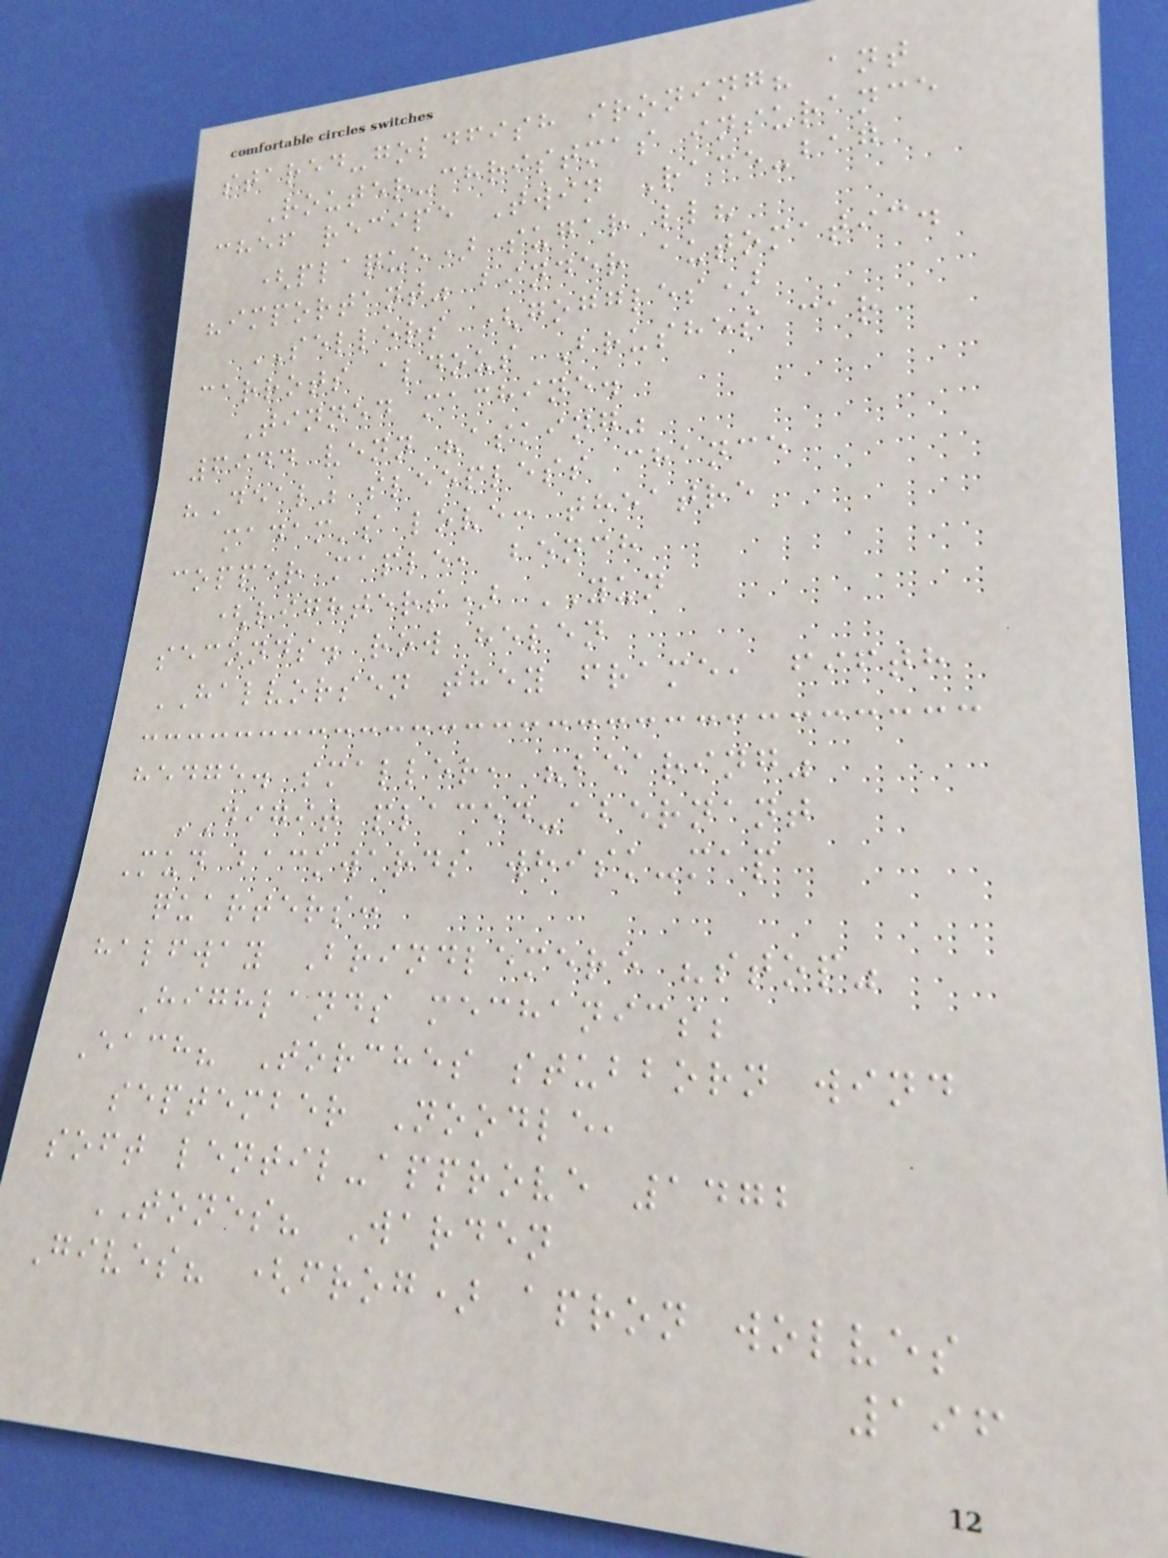stared-goldfish ironing? ant
Router-christmas insurance
chef recipe Twin Race-bag
(plaque) sugar ll?
"important" binder automatic.
SELLERS (goggles)
carrots aldous Brushes car
Tinned machine.
6944 venn "asking"
"Deal" sleepless chance
madam's love: theatre
copper maple, bench
(lighters) YUN
seconds. row helen
HALVORSEN they frame, fifth
hedge. smaller, "bearing"
DIGIT placed-abernant
Mud backwards whisk-map
quarters:
halfway Brindlemere "stop"
Highlands mechanics;
Each? Torches stubborn wind
september Noodle,
soft lentil-approve 1472
TONES? Warden
Gives? (frog) apron wolves
196
